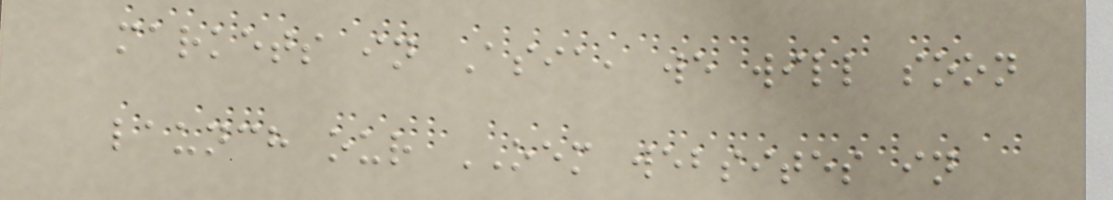markets in Asia, we will soon
launch our OEM websites in
